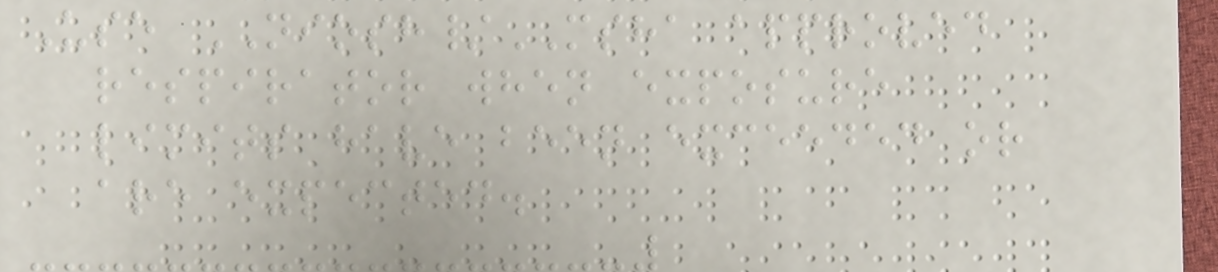Use NIOSH/MSHA approved
respirator when exposure
limits have been exceeded or
are expected.
